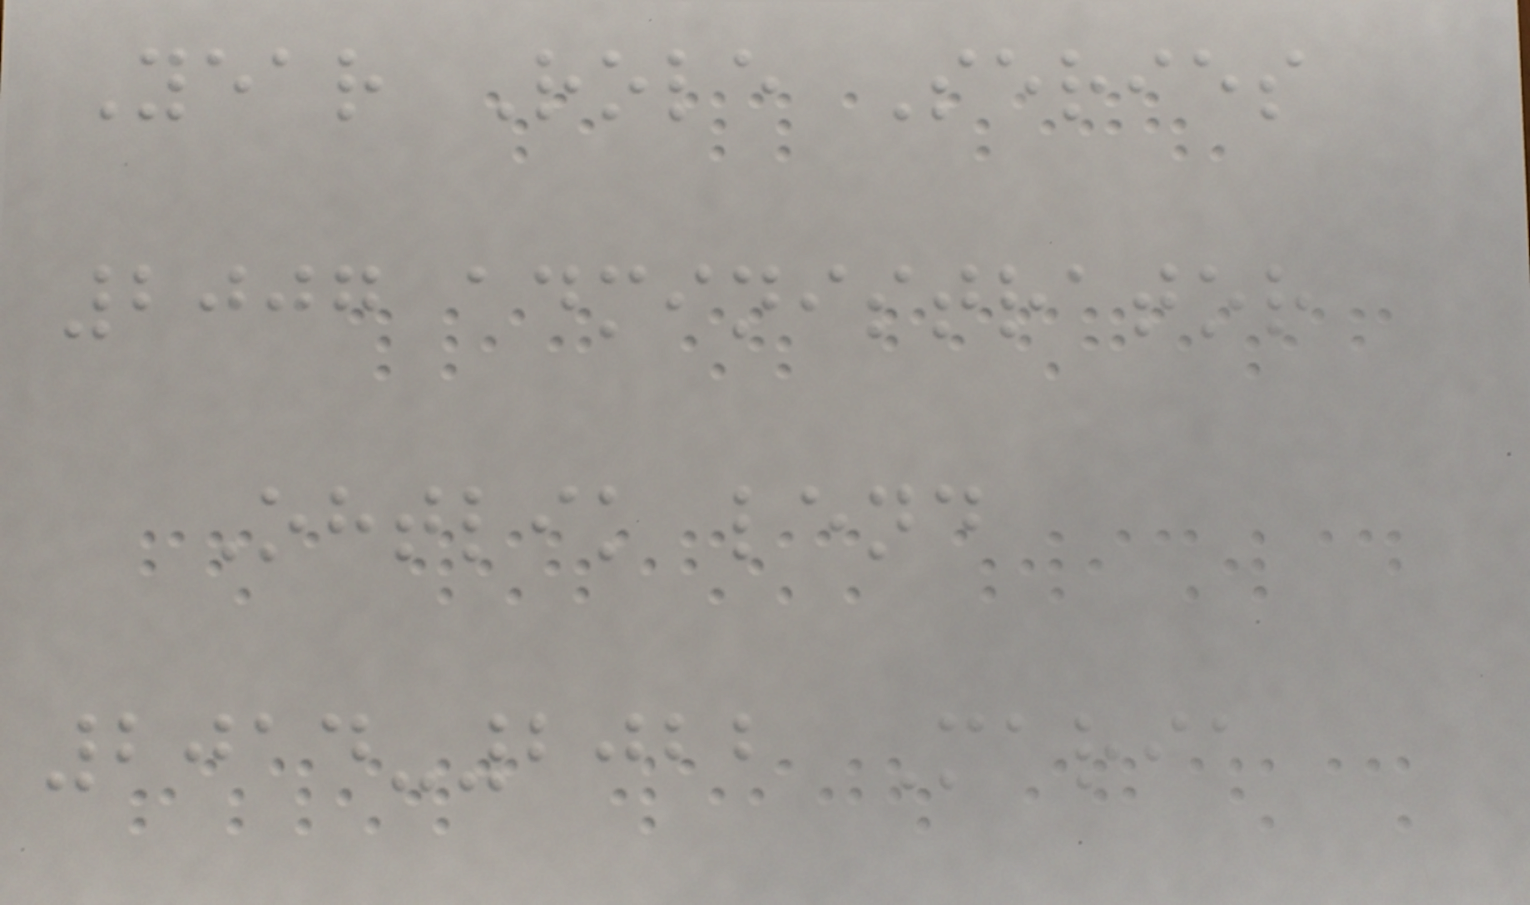Year Role Series
2007 administrator
Ohtlik lend
2014-2022 Maria
